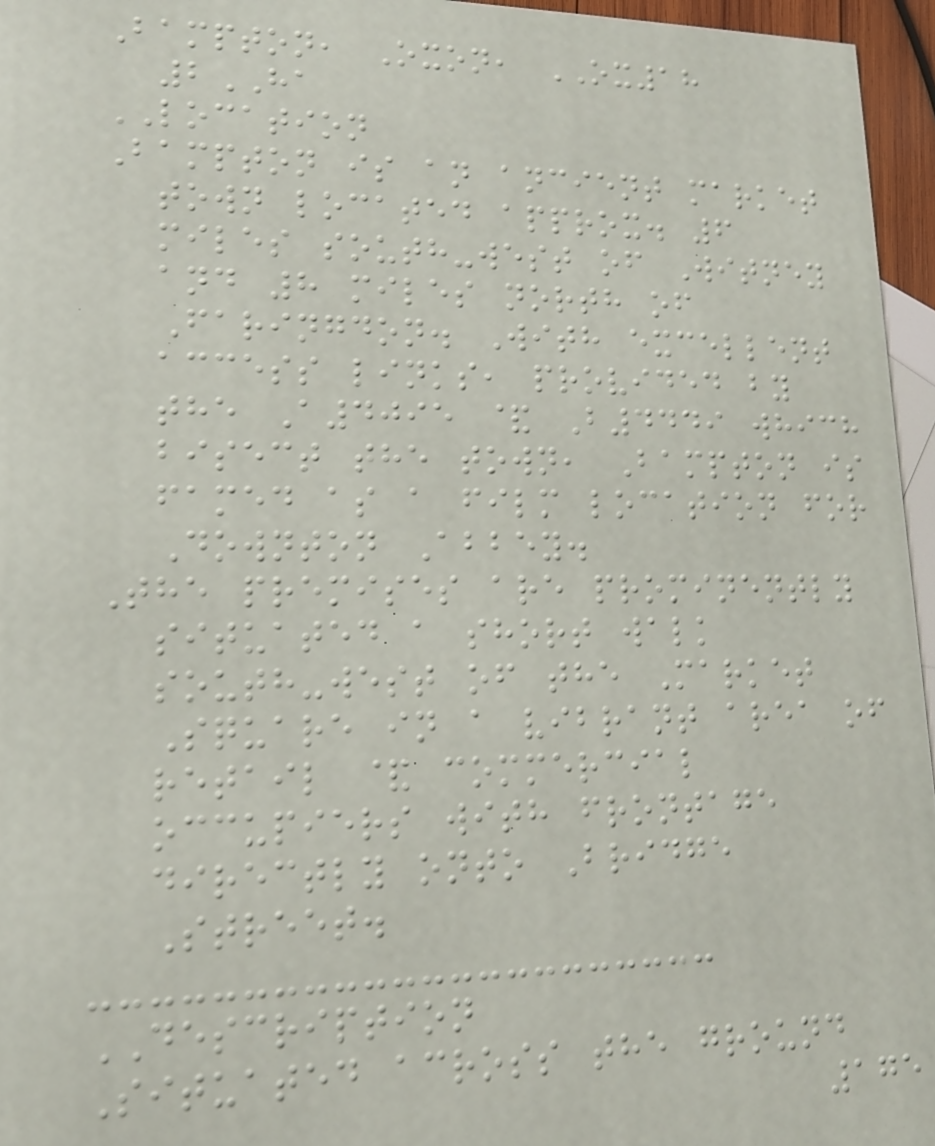Bampton, Oxon, OX18
2HA
LOCATION
Bampton is an ancient market
town located approx. 6
miles south-west of Witney
and 8 miles north of
Faringdon. With excellent
access links, provided by
the A4095 & B4449 which
bisect the town, Bampton is
famed as a film location for
Downton Abbey.
The premises are prominently
situated a short walk
south-west of the Market
Square in a vibrant area of
retail & commercial
occupiers with frontage
directly onto Bridge
Street.
DESCRIPTION
Situated across the ground
175
